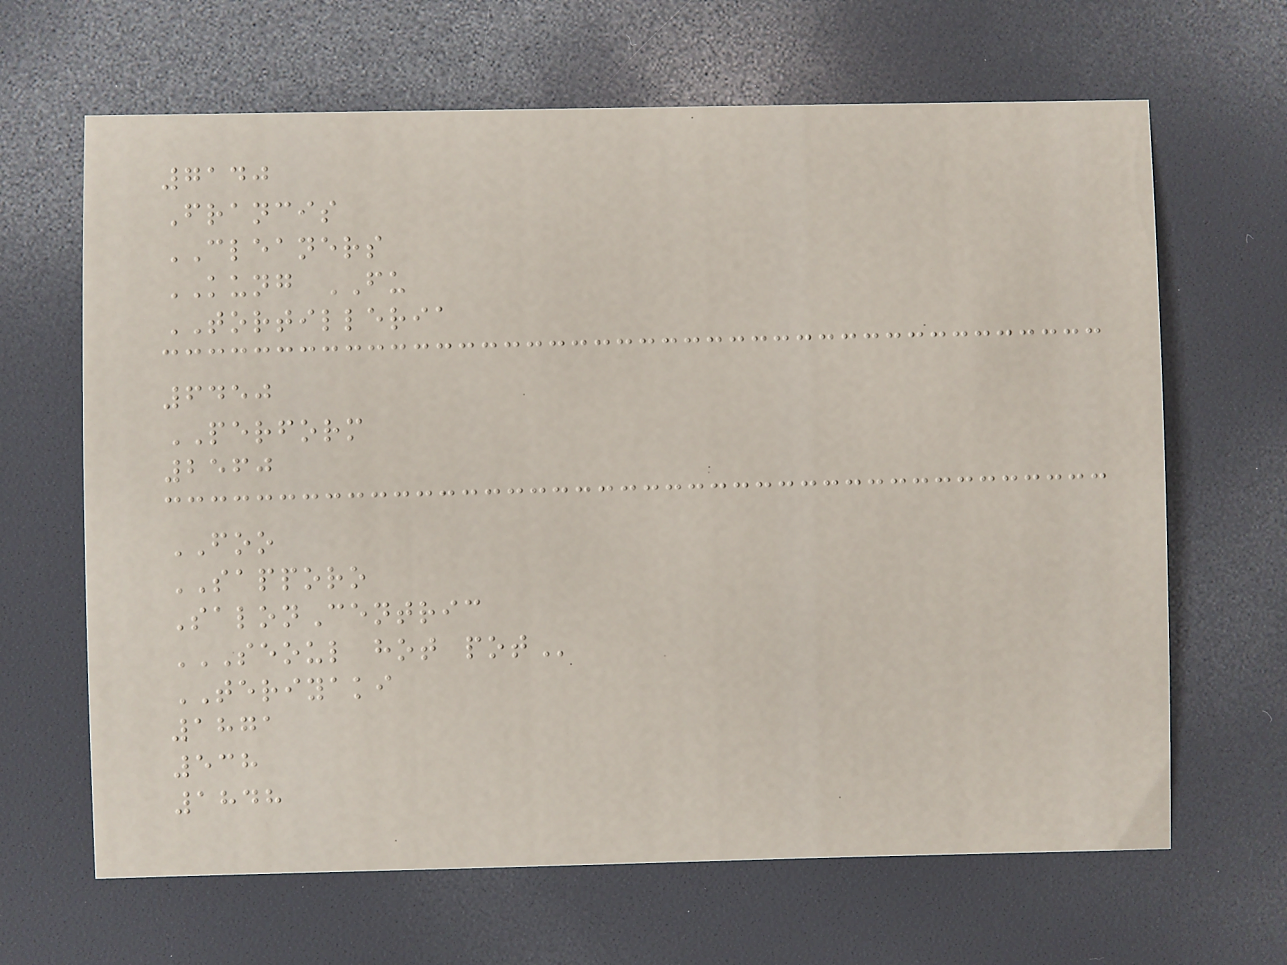7140
Francis
CLEANERS
KUNG FU
TORTILLERIA
6450
PERFORM
2560
FOO
SAPPORO
SalonCentric
SEOUL HOT POT
TERIYAKI
1871
538
1848
